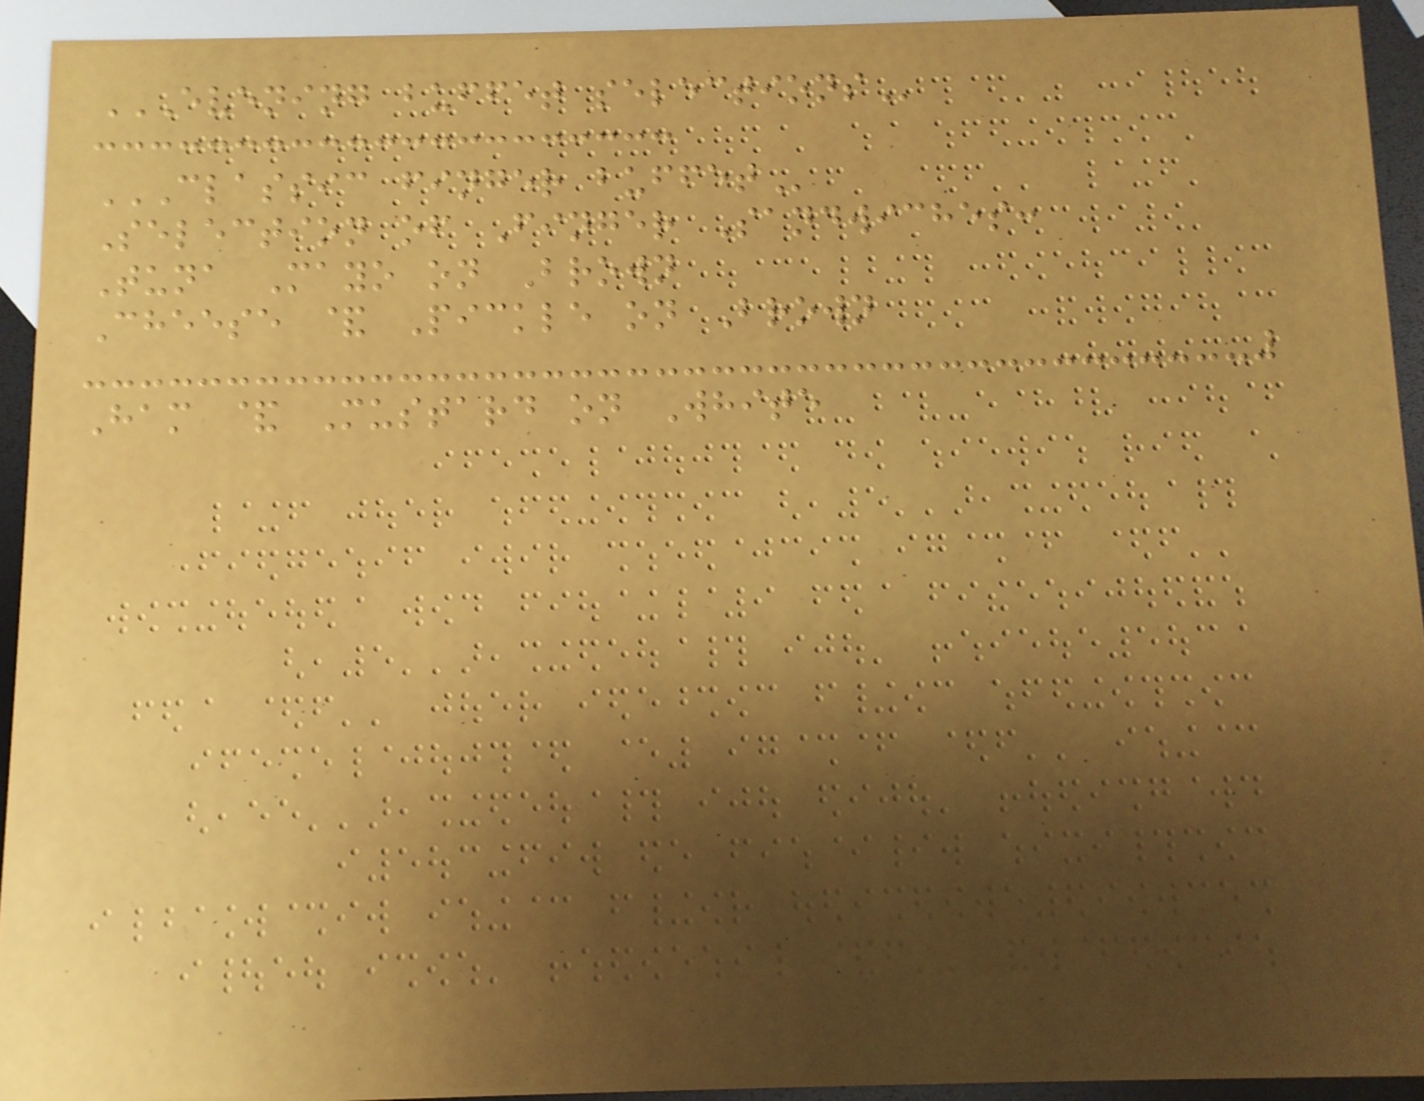EVENING BUFFET SELECTIONS
CLASSIC FINGER BUFFET
Selection of Finger Sandwiches:
Tuna Mayo on Brown
Cheese & Pickle on Brown
Ham & Mustard on White
